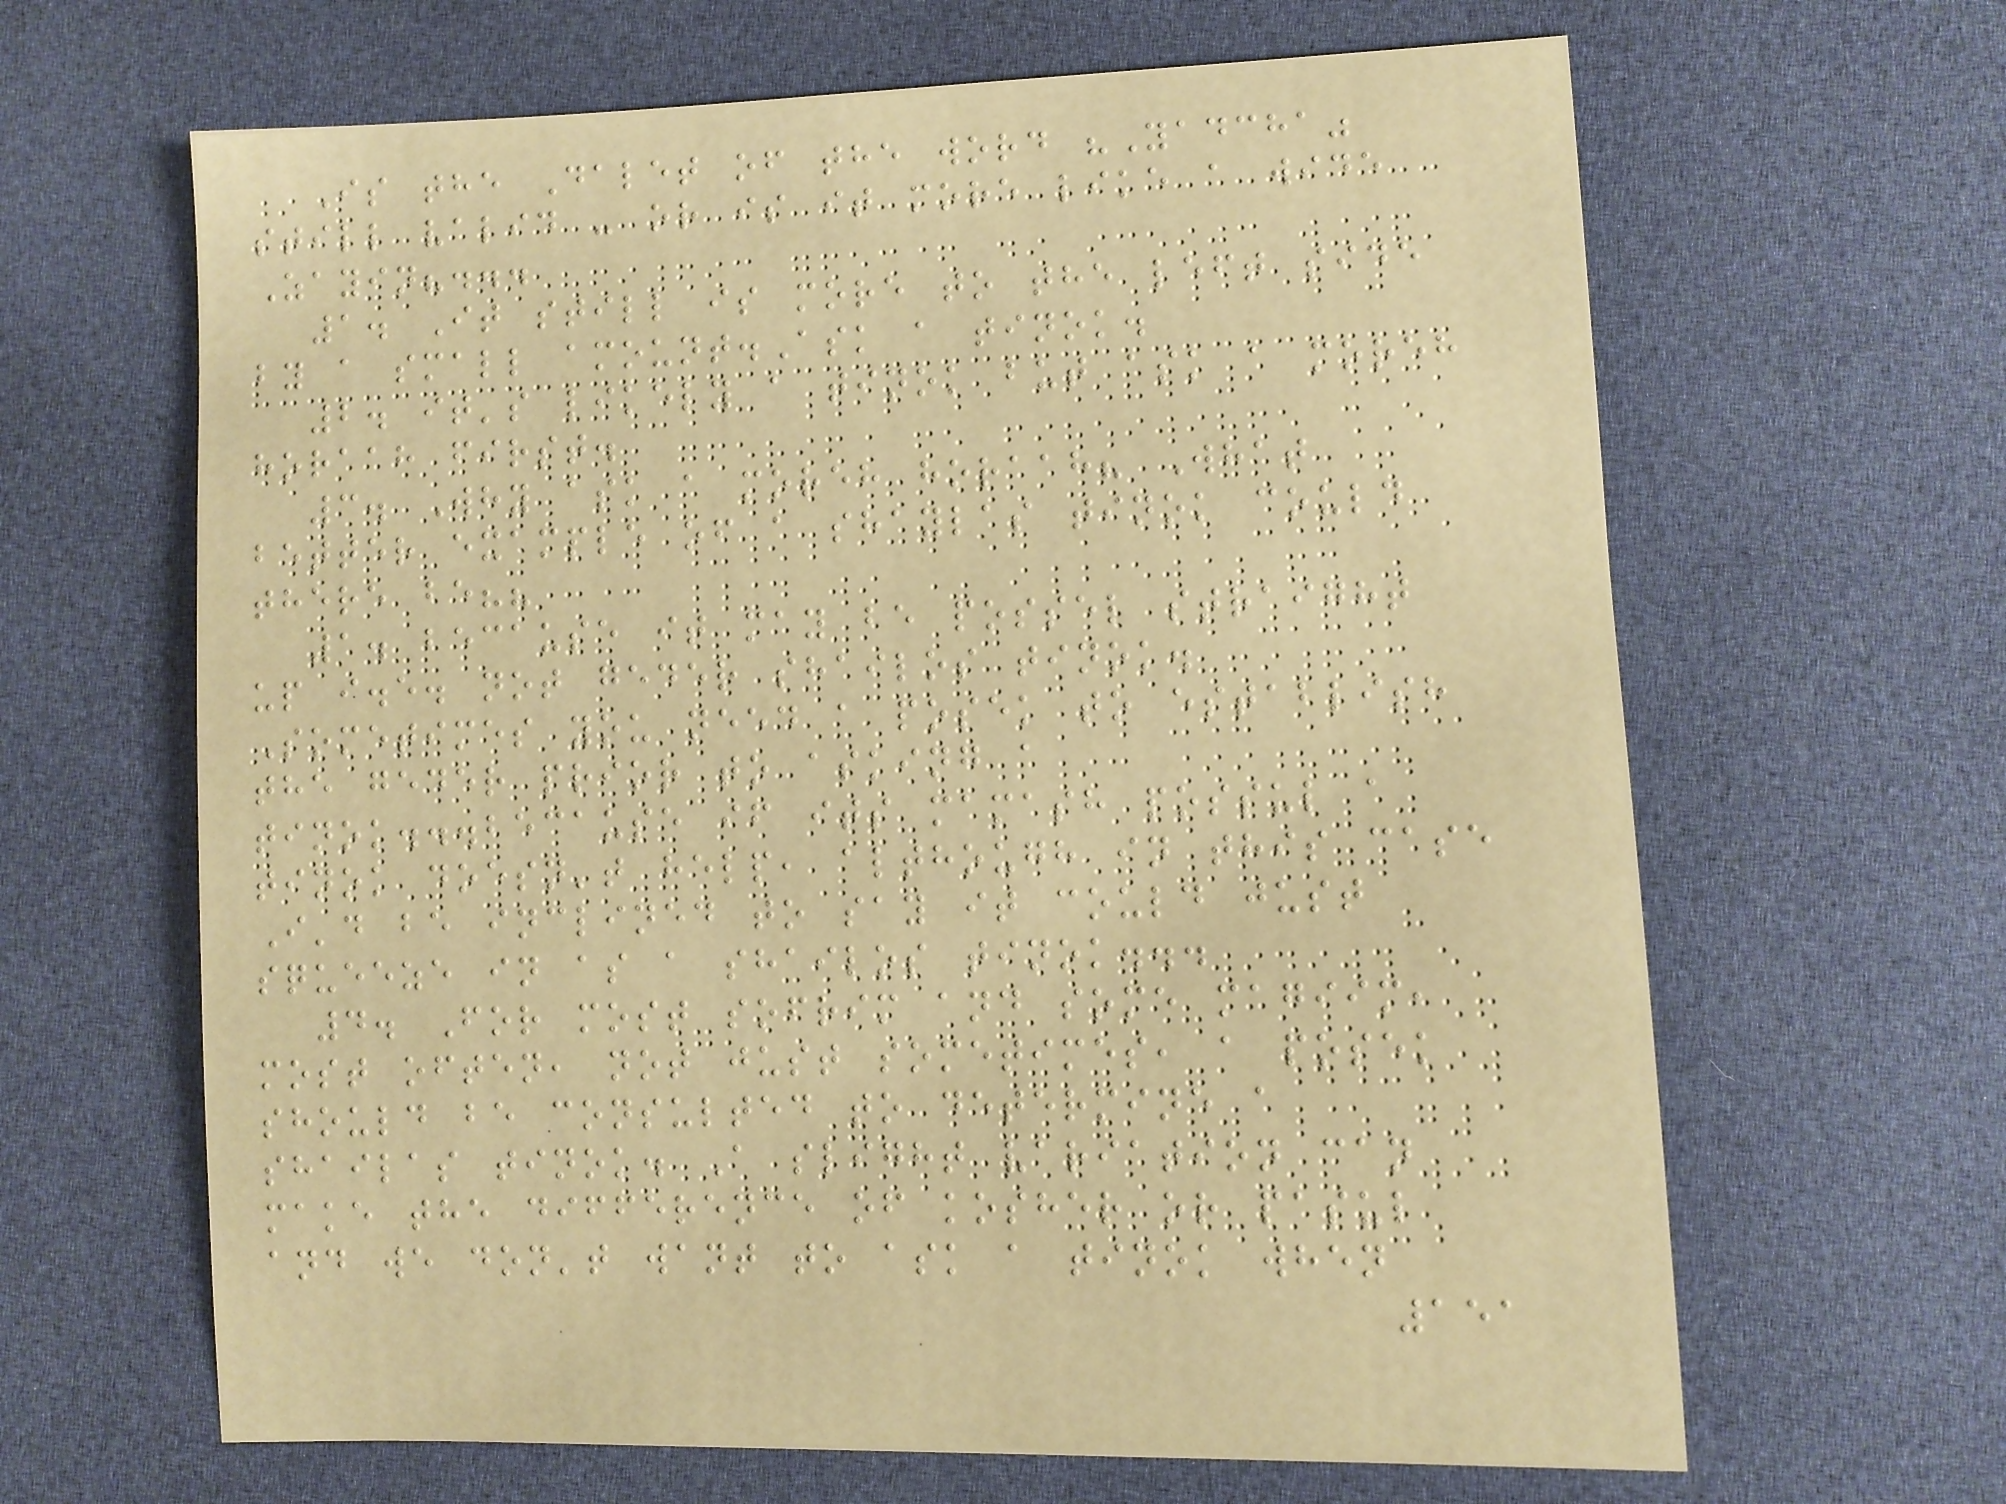Is the Dalet of the word "Yadcha"
still valid - or is it more like a wide
Zayin?...
1. It still is more to the left side
by a small amount.Ask a tinok.
2. it's likely a tinok but ask a moreh
horaah first.
3. Why ask a moreh horaah? What
better example of a shaylas tinok could
there be??
1. because it may be possel straight
up i.e. not geder shailos tinok.
Sometimes you need a posek to establish
the geder prior to asking a
tinok...because if its mamash possul a
tinok doesn't help, although in this case
I'd be inclined to say it could just
squeeze in as a shailos tinok...
4. For most sofrim and some magiim,
most often, not just sometimes, a posek
should be consulted to determine a
shailas tinok. A slight variation can
make the difference of kosher or pasul
and we don't want to ask a tinok when
151
